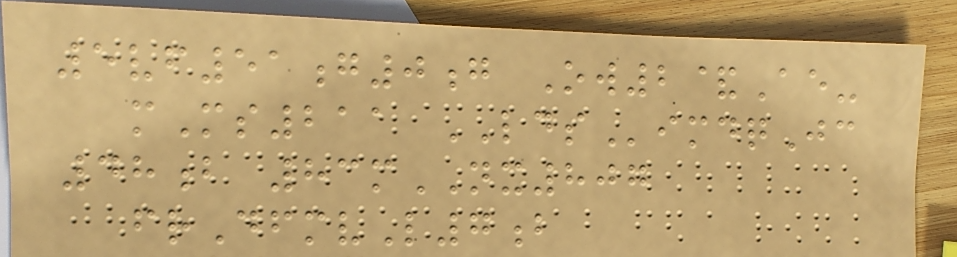5vf51g0g Ow2&Ae-
mMs211 LDSimdqJc
48b 83mNX807
frDfmvL7b
